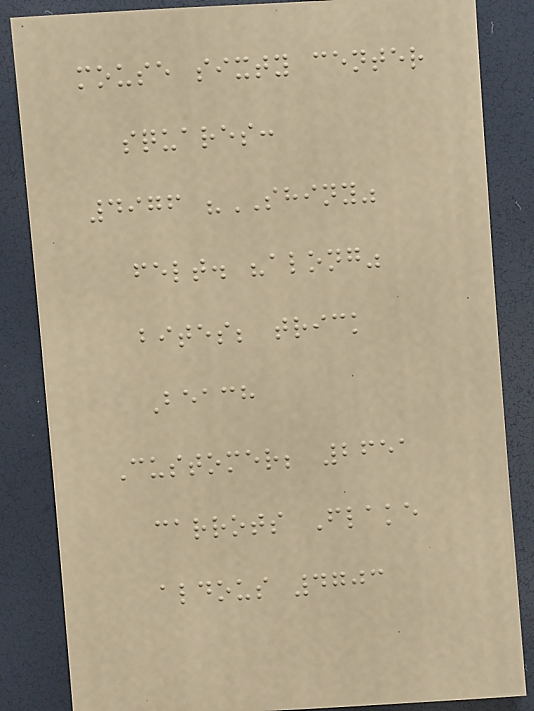mouse sixty center
squares:
4976 "SHINY"
felt. "along"
bites; trick
Beach
Customer; 2651
carrots Flake
aldous 4703
